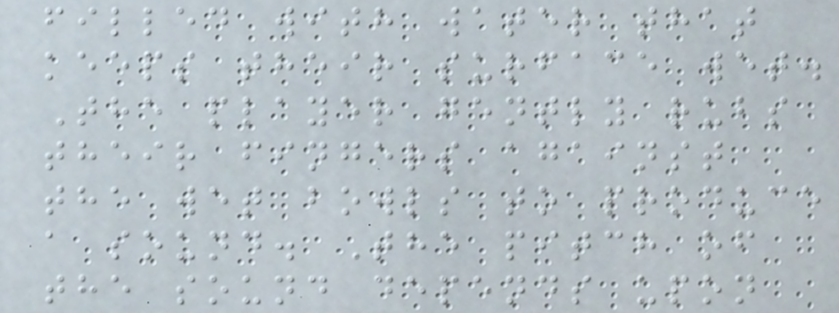filled with water that
keeps their surface wet.
The player gently rubs
their fingers against
the wet bowls to produce
a sound. The pitch of
the sound depends upon
